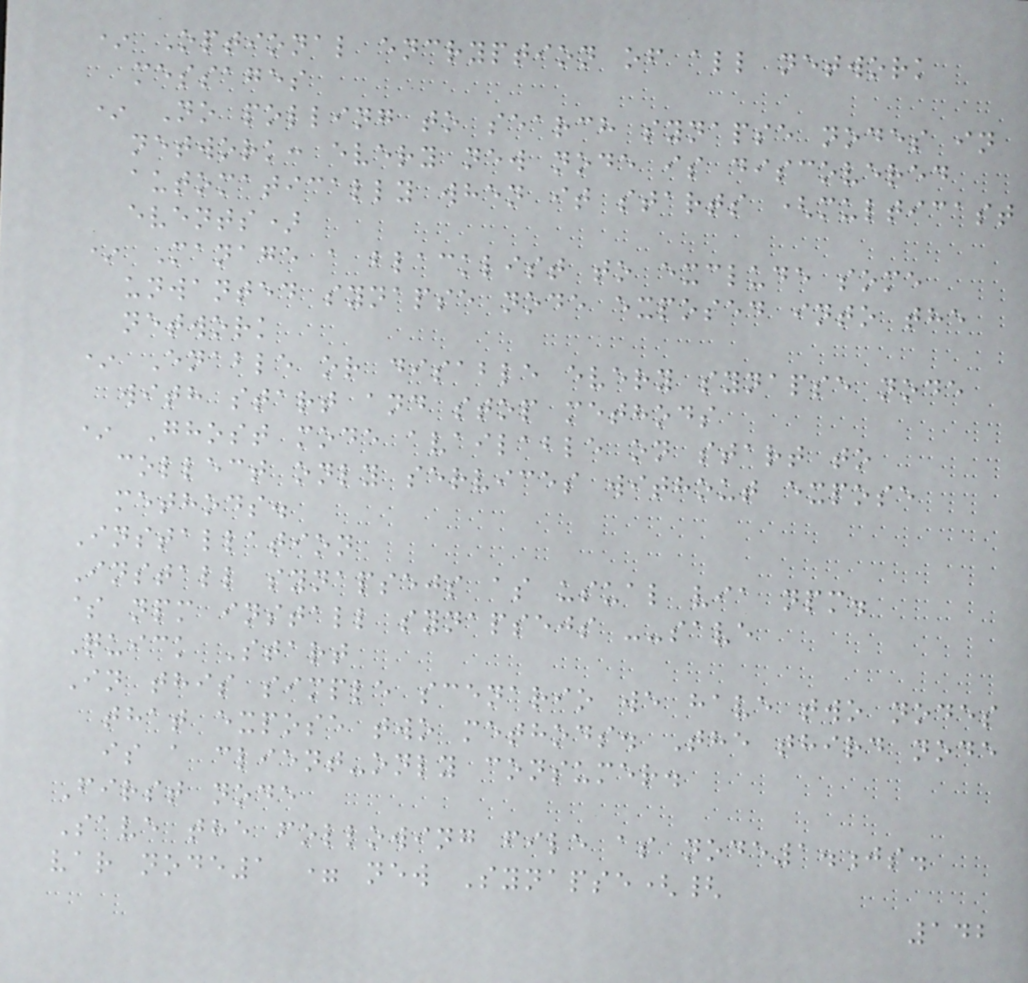* Optional encryption of all network
messages
* No polling to search synapse nodes in
network: every new node is discovered
automatically when it starts (multicast
events)
* Manage a blacklist to exclude some
unwanted synapse node exposed into the
network
* Enable or disable every synapse node
with start and stop methods
* Ghost mode available on start to
collect only services without expose
methods.
Installation
Install synapsejs as usual via npm.
$ npm install synapsejs --save
Quick Start
In this simple scenario we have two nodes
that expose two methods. The third node
is a client-only consumer.
First node
Save the following file as node1.js.
var node1 = new Synapse({
142
